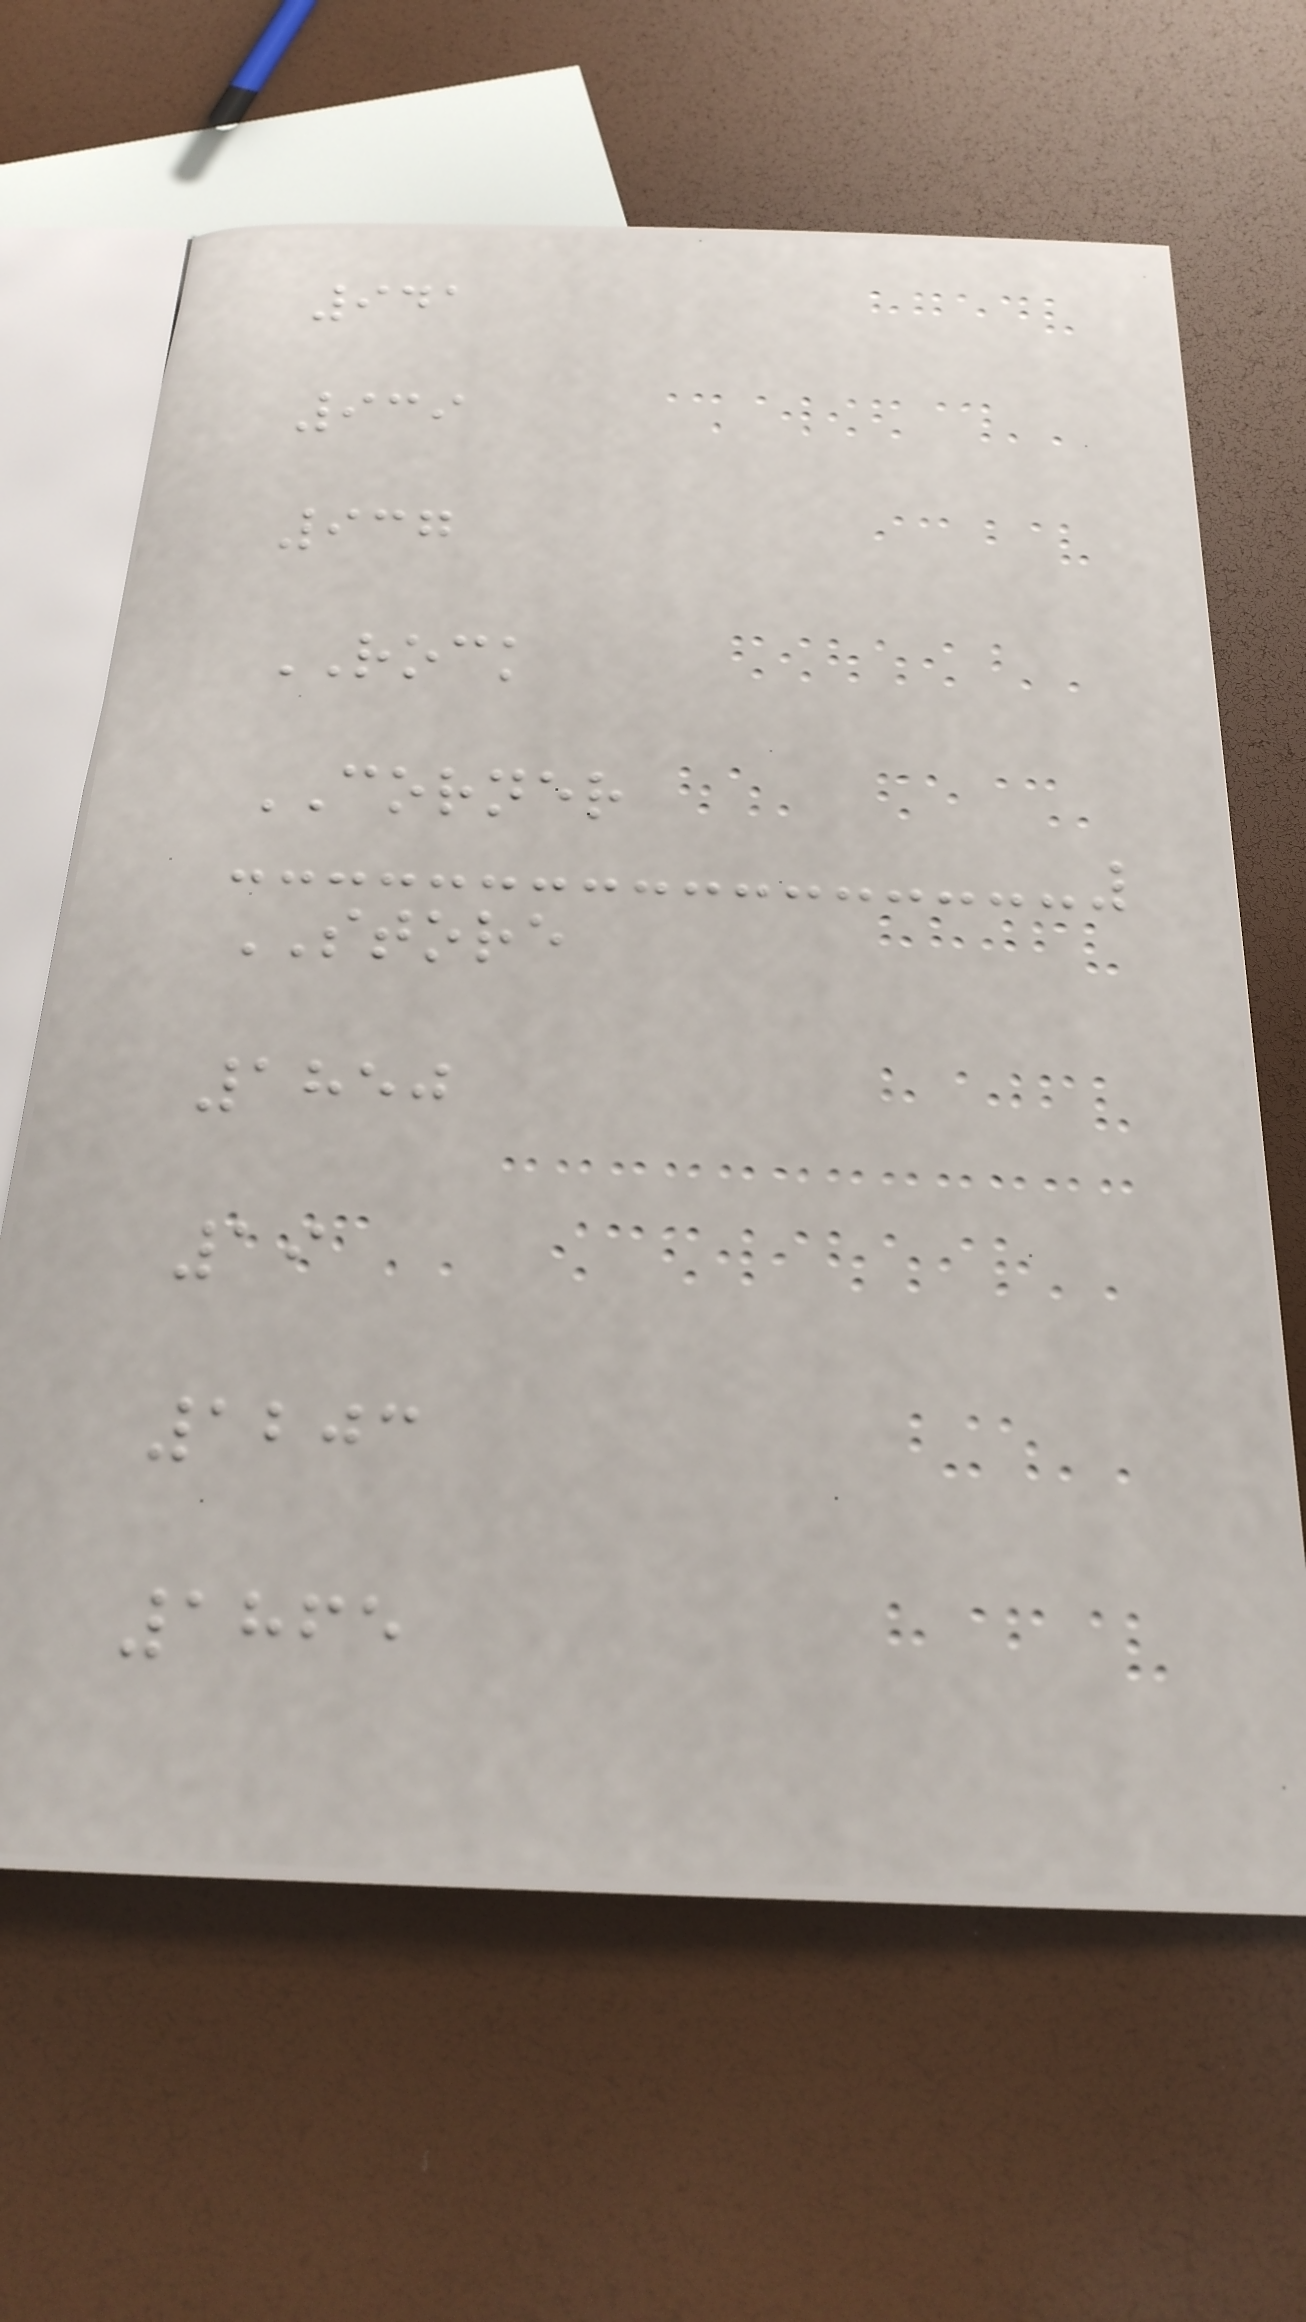941
939
937
ROCK
CORNER
STORE
1850
19
1203
1865
